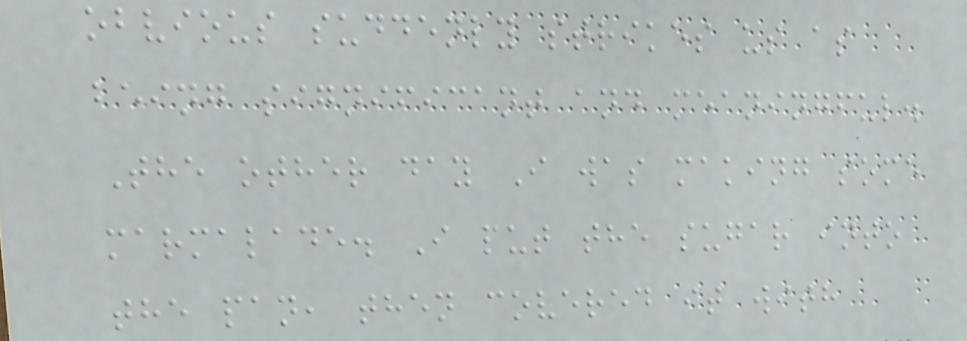obvious suddenly strikes us as
being significant and meaningful.
The other day I was making some
marmalade. I put the sugar into
the pan, then covered it with
